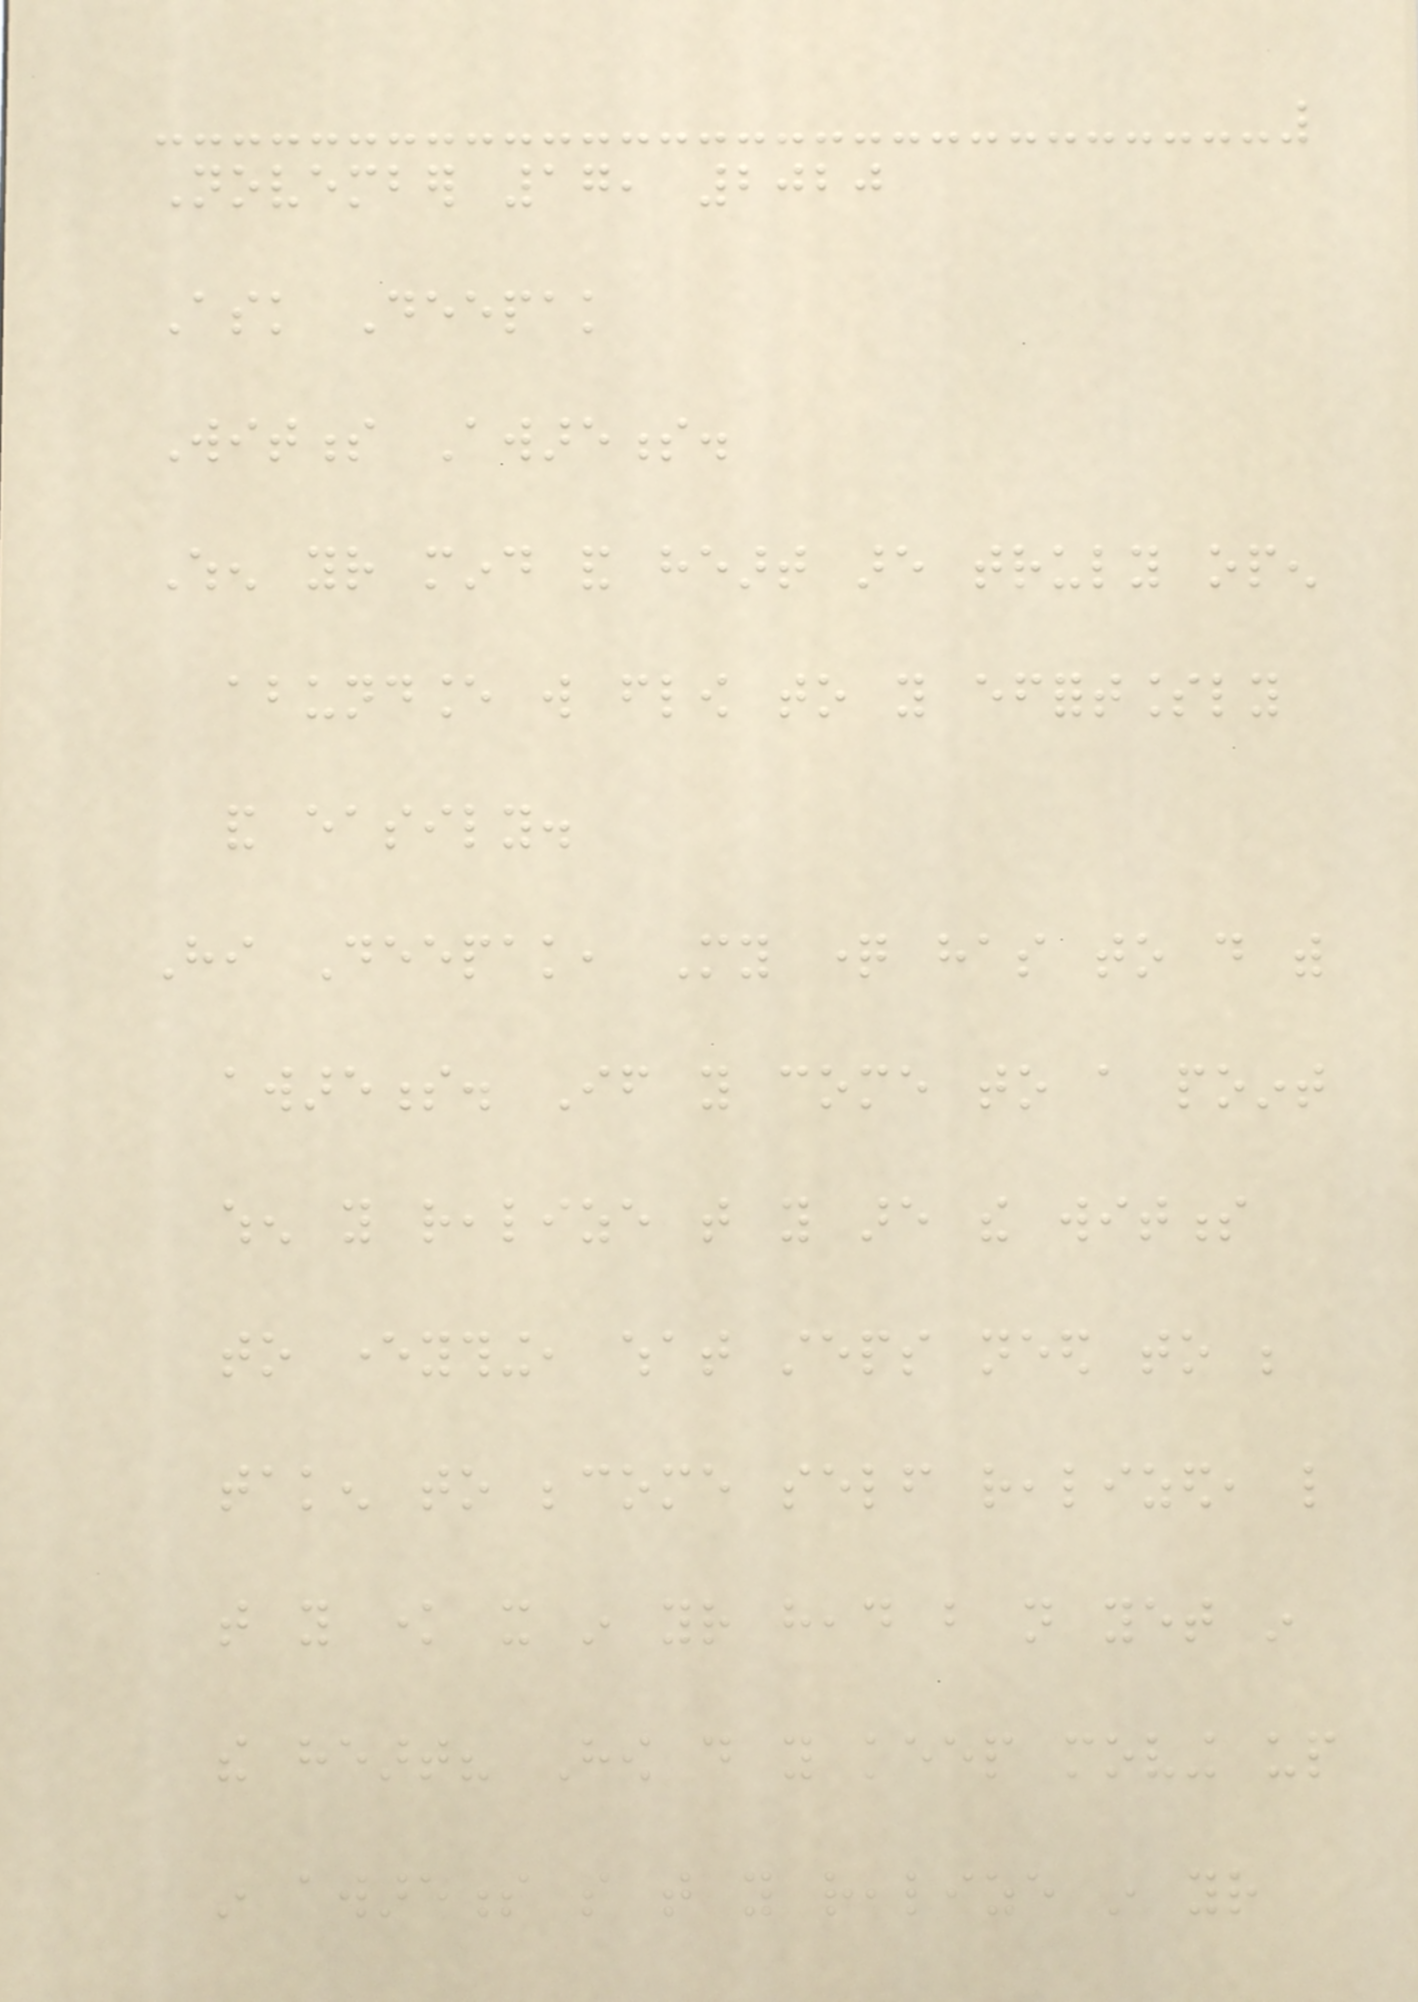November 17, 2020
Ask Deepak
Witness Awareness.
When your mind and heart are truly open
abundance will flow to you effortlessly
and easily.
Hi Deepak, My question has to do with
awareness. If you come to a point
when you realize that you are the witness
to everything, what steps need to be
taken to become self realized, like
that you know it in your head but not yet in
the heart? How do you keep moving up
in awareness so that you realize in your
